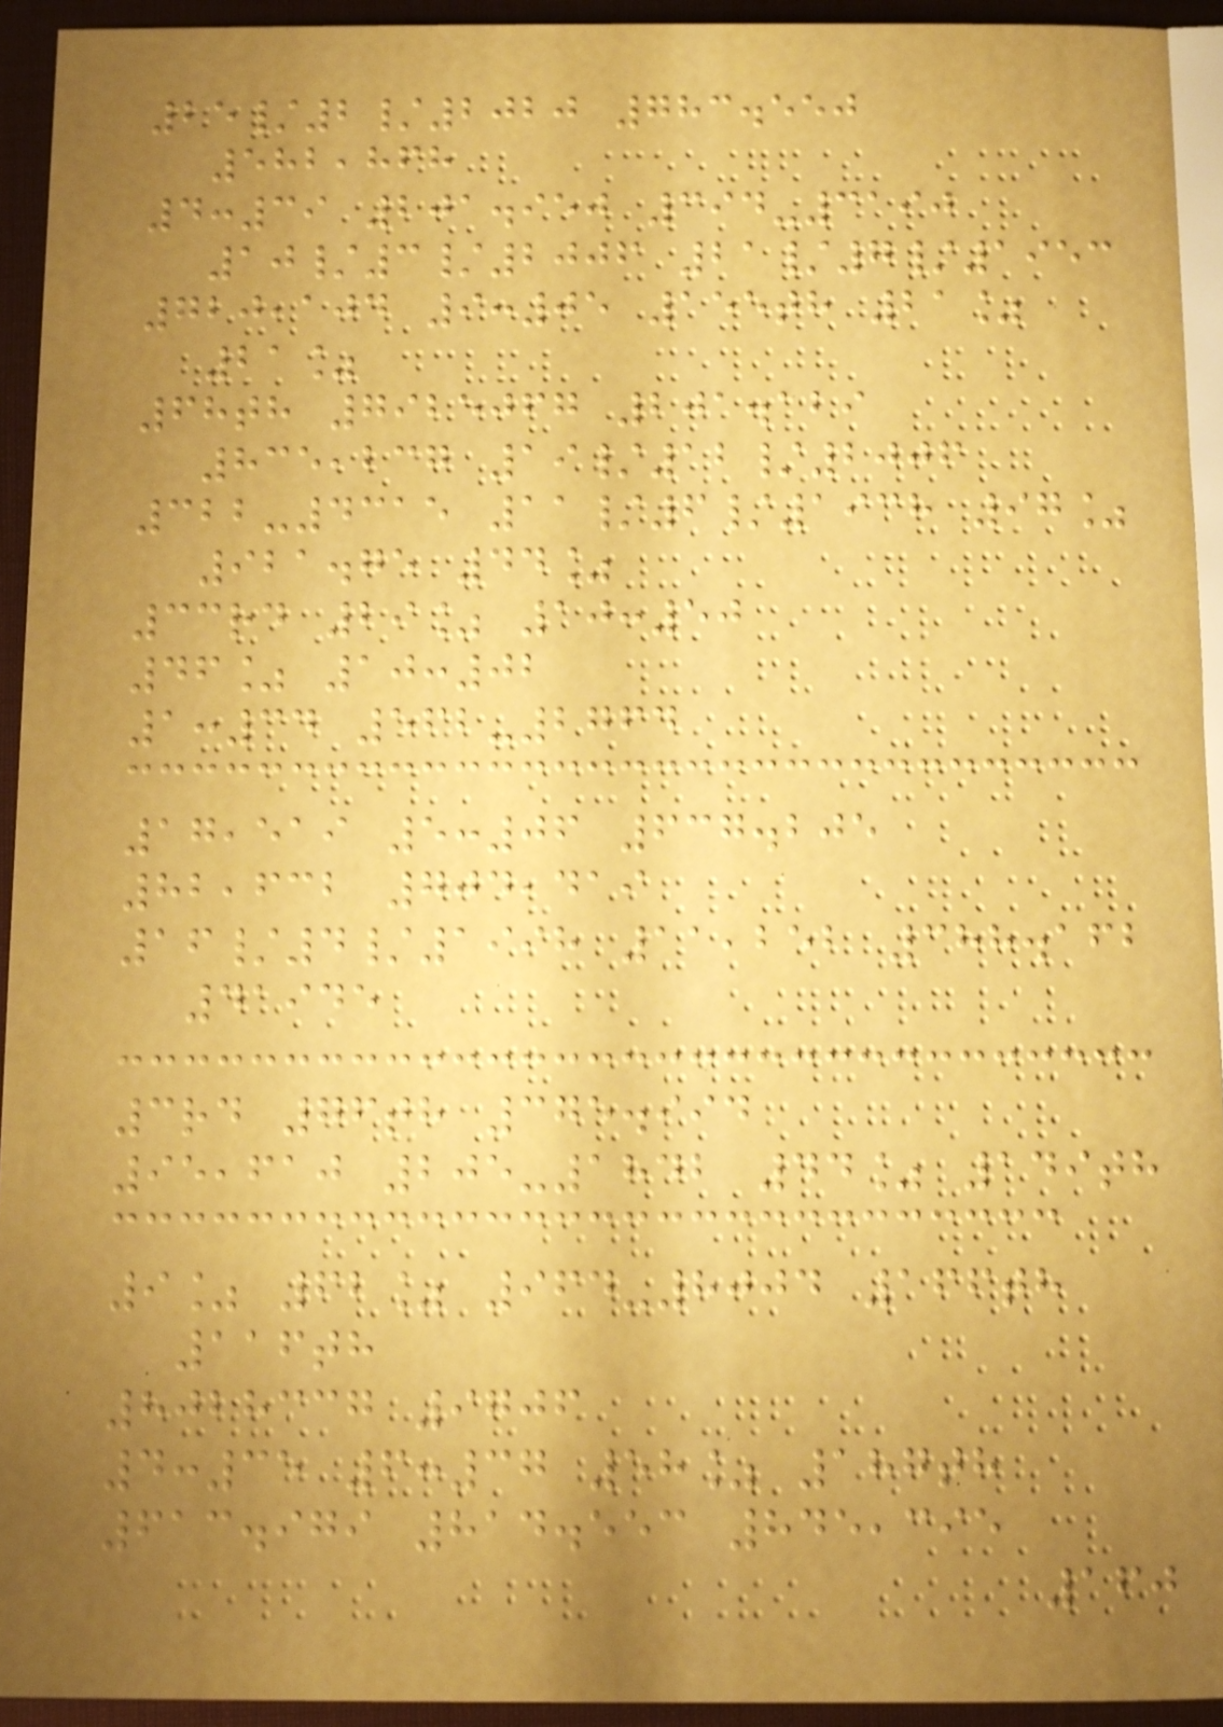25/2/2020 783.550
582,868
4:39 201.950 394-3190
10/3/2006 21/7/1953
720,104 9:05 155th 21%
21%
68th 7925067 201.129
835,237 19/12/2006
322-4315 11/6/1938 97%
921.75 44%
33rd 29% 10:50
46% 10:02
1:34 562-2764
17,519 5:06 637.205
82,632 704,419
16/4/1998 11,252 388.162
41945
3rd 76th 375.994
95,610 205-1842 44% 149th
9% 62% 964-8004 166th
116th
8028337 9706
4:35 6:37 58% 187th
613.979 814.553 845,395
160
